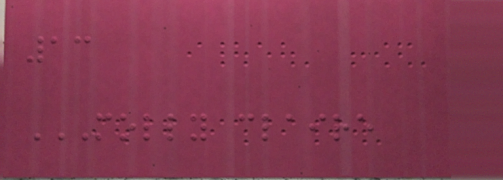13
MOLLY CLAIRE
